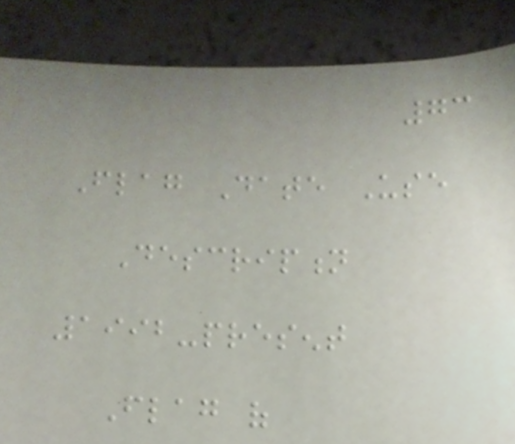73
Flag Date Use
Description
1992-present
Flag of
